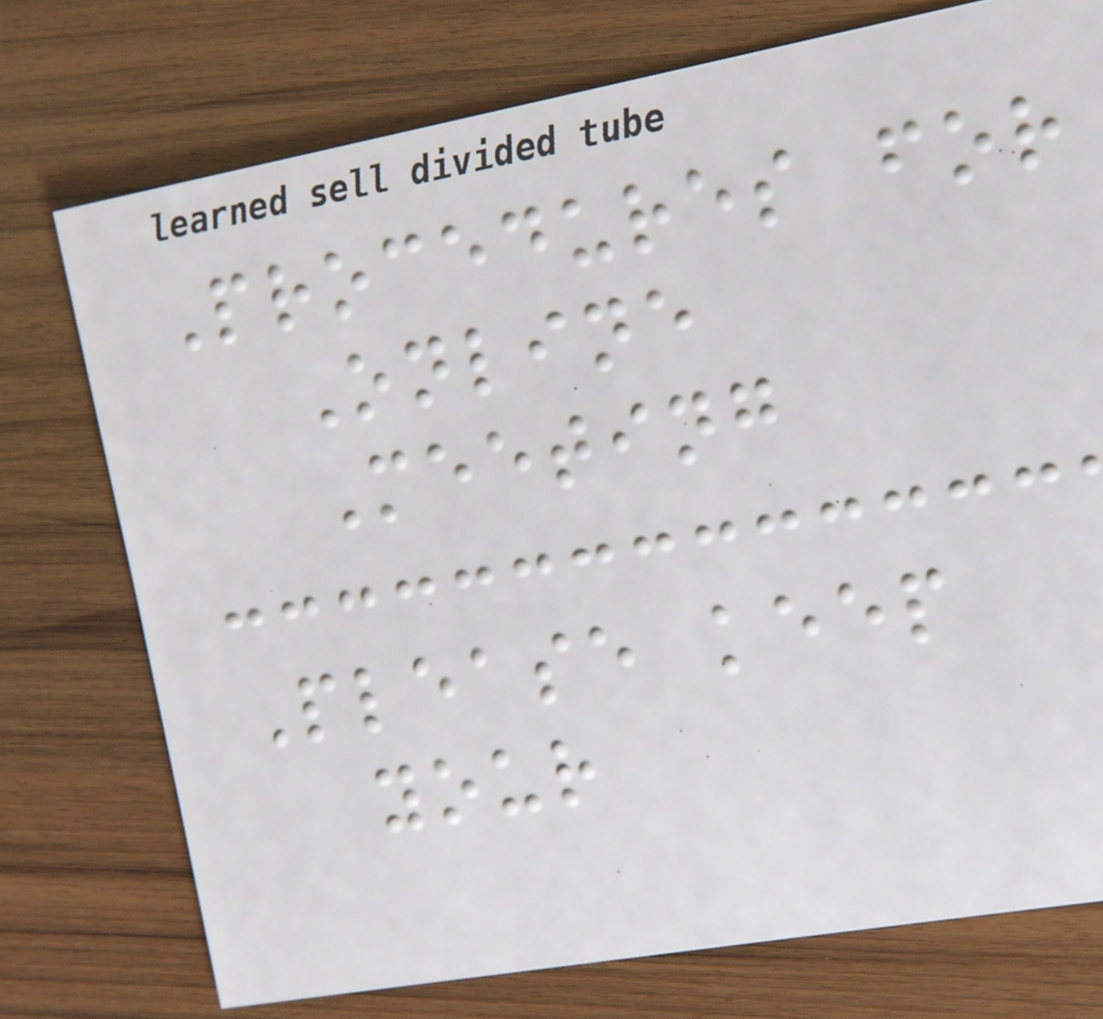Procedures for
Online
Meeting
Please keep
your
